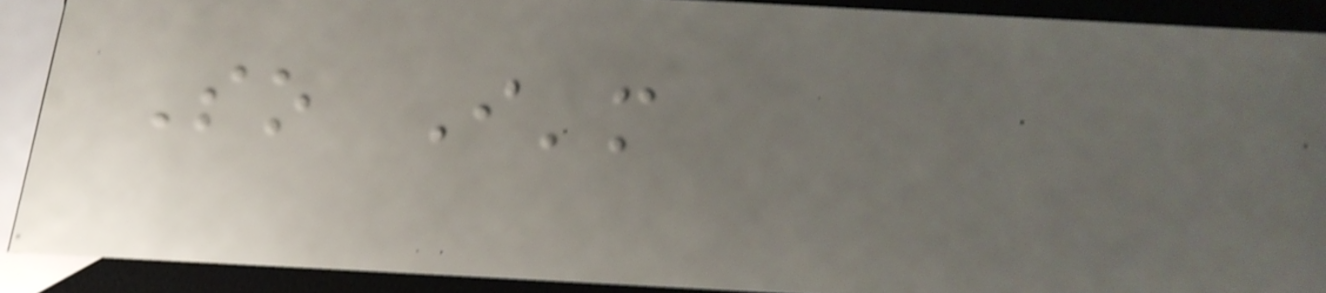So I'm
